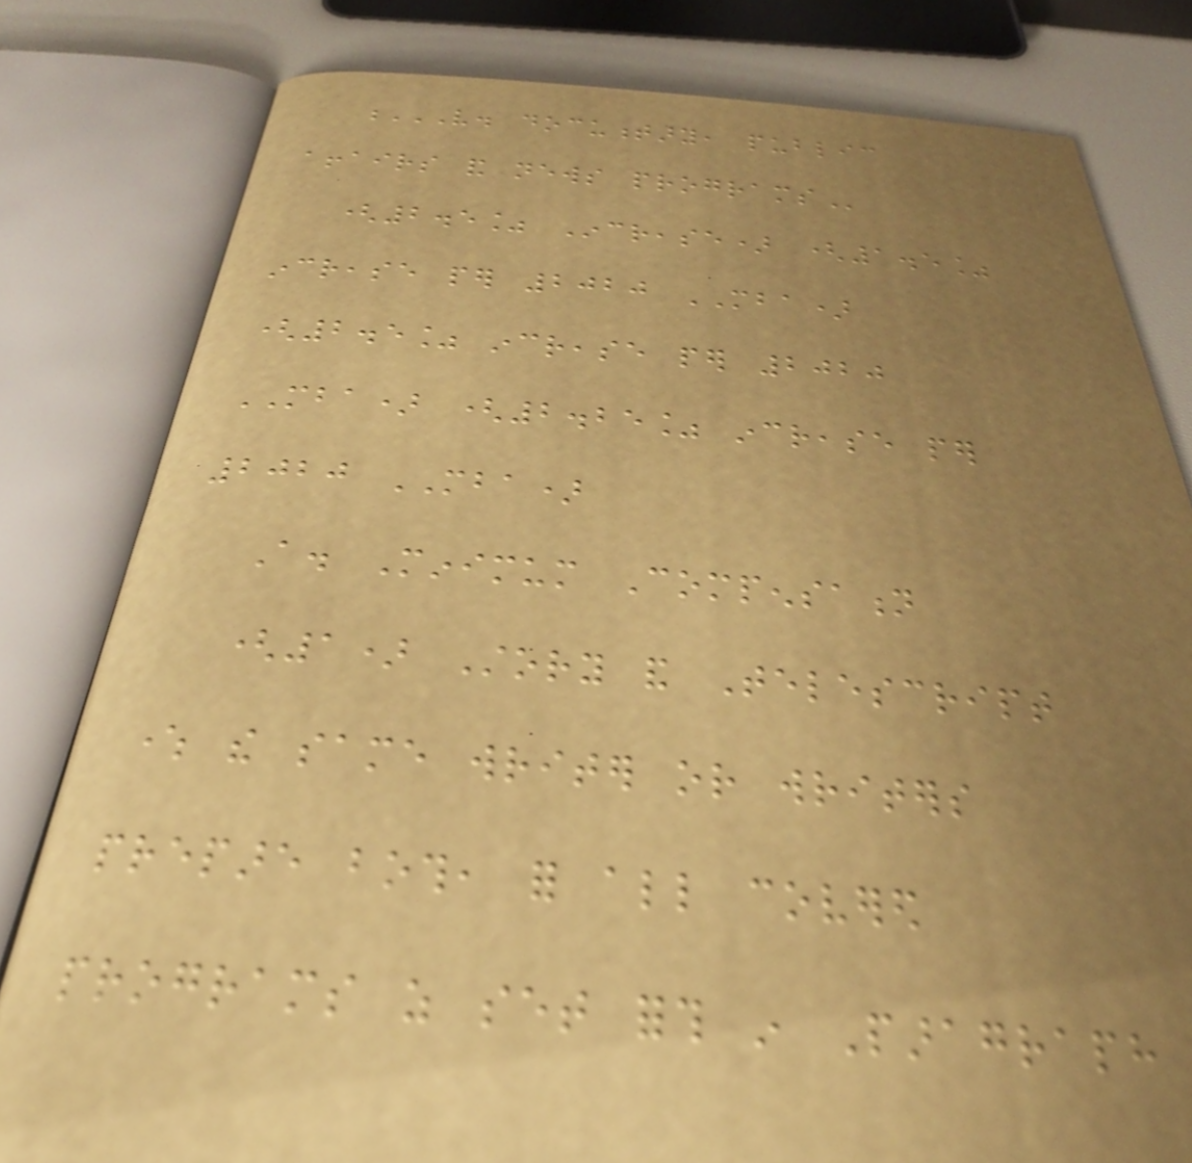V. DOCUMENTARY, PUBLIC
AFFAIRS AND NEWS PROGRAMS
(2.5% Increase) (1.5%
increase per 2020 MBA)
(2.5% increase per 2020
MBA) (2.25% increase per
2020 MBA)
A. Minimum Compensation
(1) Story and Telescript
where the same writer or writers
prepare both, for all covered
programs as set forth in Paragraph
